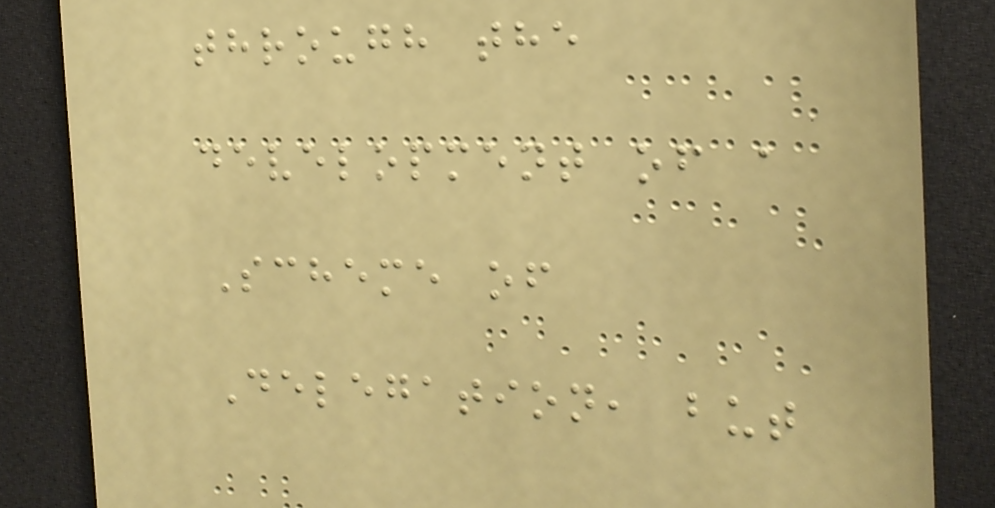through the
development of a
Scheme of
Delegation, but
